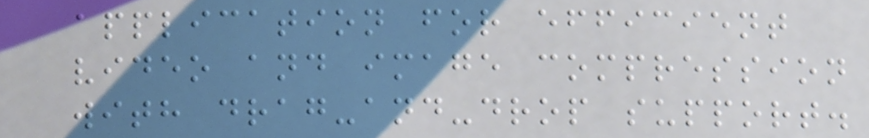application for efficient
video and image compression
with drag-and-drop support.
